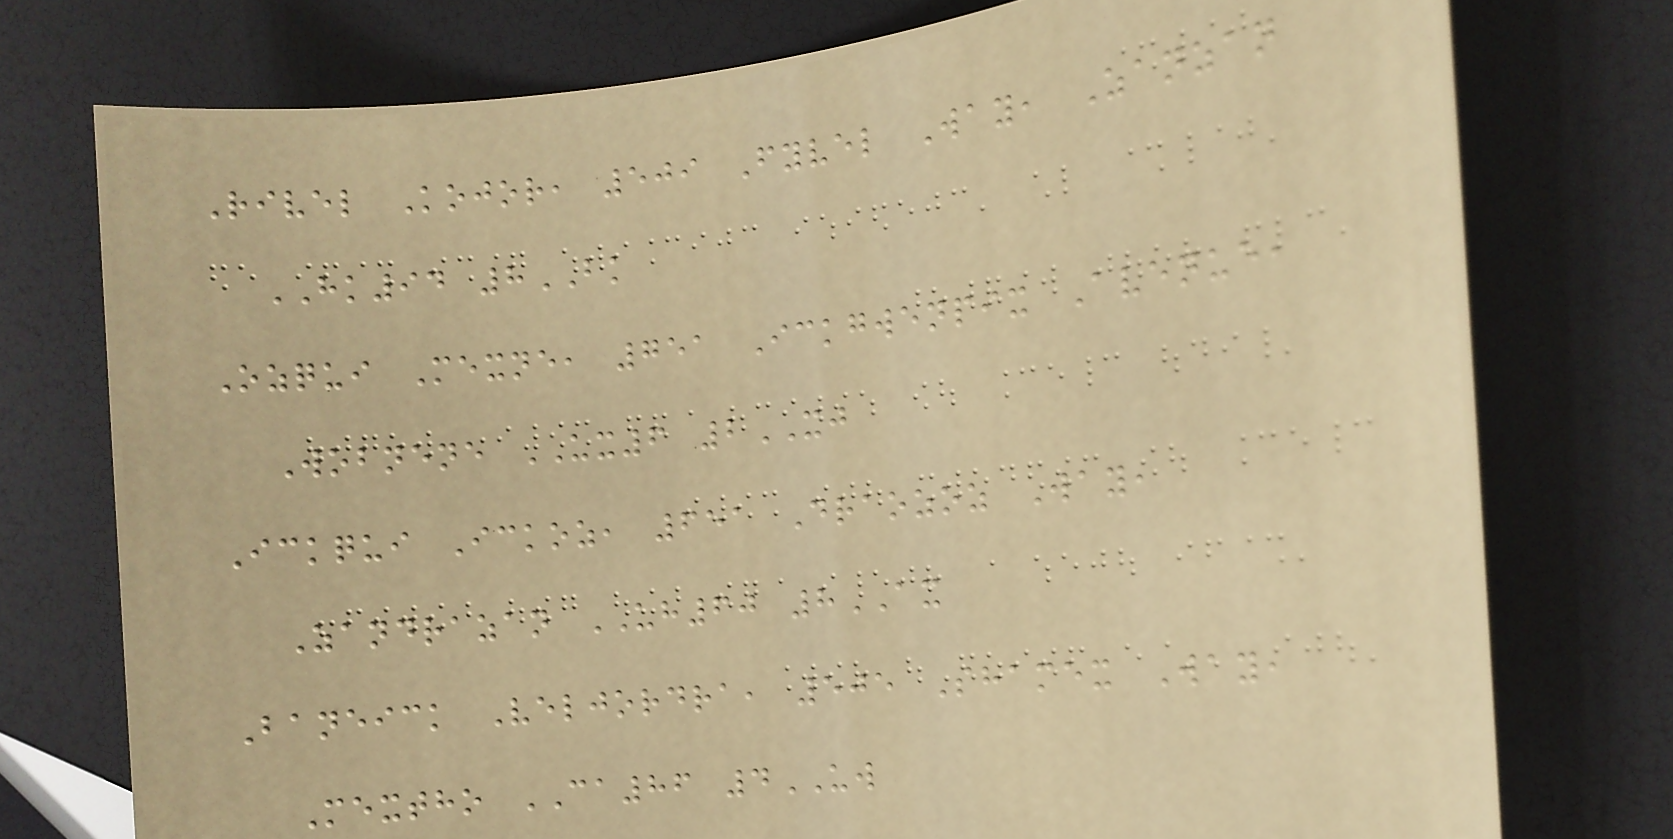Rivel Kojor, 509 Fyvel Way, Zanzan
HK94 8BK
Ozqui Mexne, 751 Ickgwenpix Avenue,
Wobnene UX6 2XJ
Ickqui Ickoz, 651 Draozoz Way,
Zandrazan UH60 8AX
Baneick Veljordra, 505 Shamex Way,
Mextho CA86 4UW
